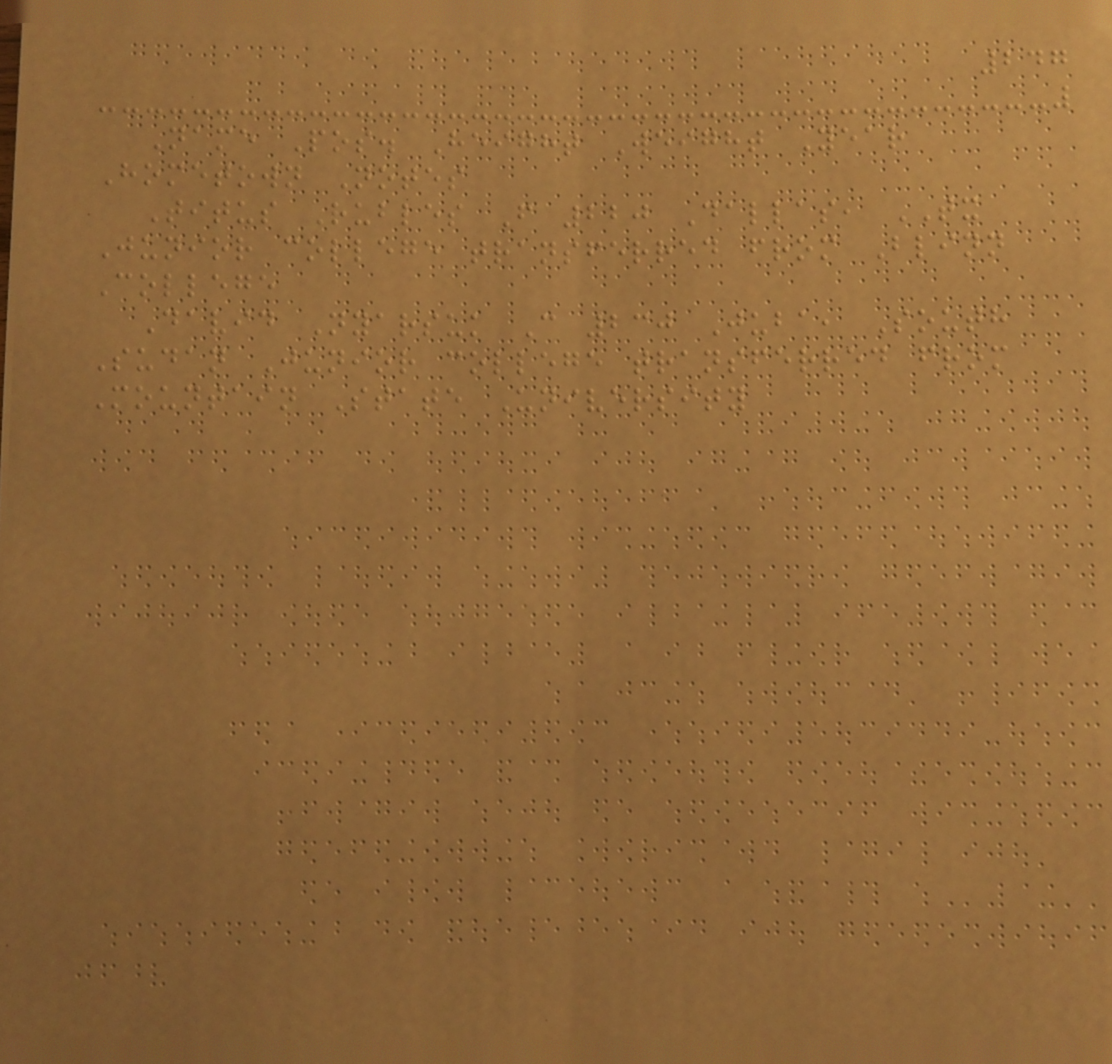247
Name Pos. Height Weight Year
Hometown Notes
Titus Rubles F 220 Dallas, TX
Junior college transferred from Blinn
College
David Nyarsuk C 230 Juba, South
Sudan Junior college transferred from
Mountain State University
